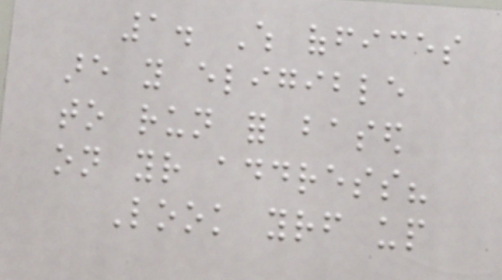1. Which offices
are you eligible
to run for based
on your address?
Look yourself up
